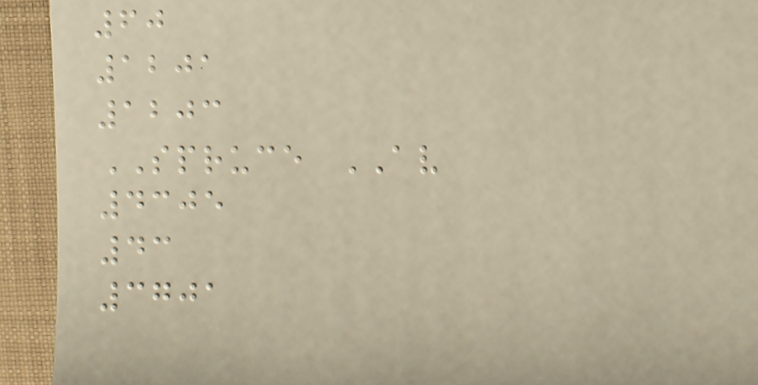60
1201
1203
SPRUCE AV
4305
43
3701
